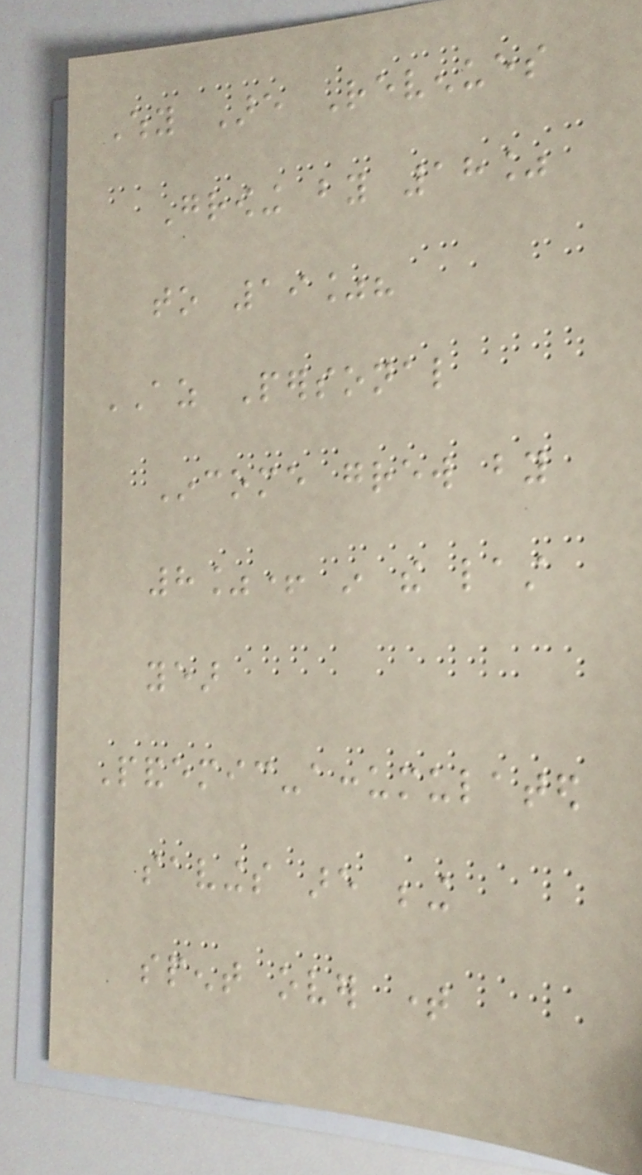Why Are Revenues
Growing by 18%
to 19%?
AZ Personal
Income grew by
8%+ in the last
year
Pandemic-accumulated
savings are being
spent over time
